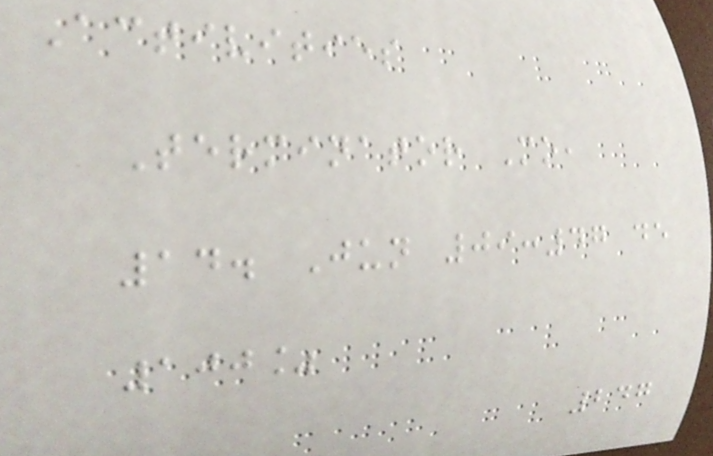Activities
Terminator Mo,
14. Jun 09:47 de
100%
247
